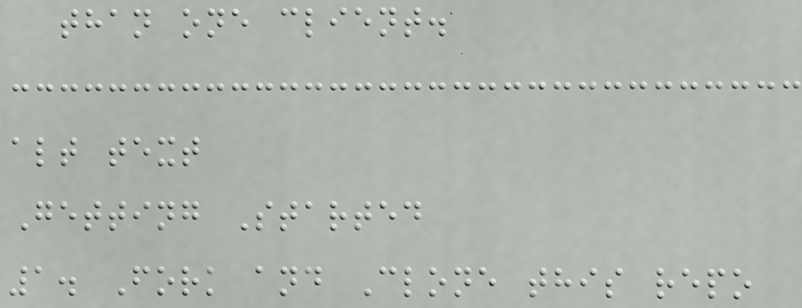than one client.
alt text
Getting Started
1. Fork and Clone this repo
